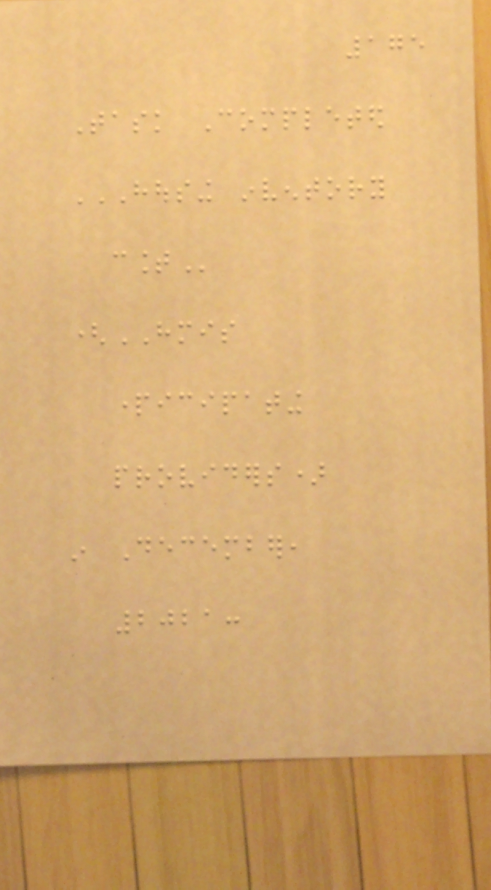175
Task Completed
HOUSING INVENTORY
COUNT
(HMIS
participating
providers)
in December,
2021:
